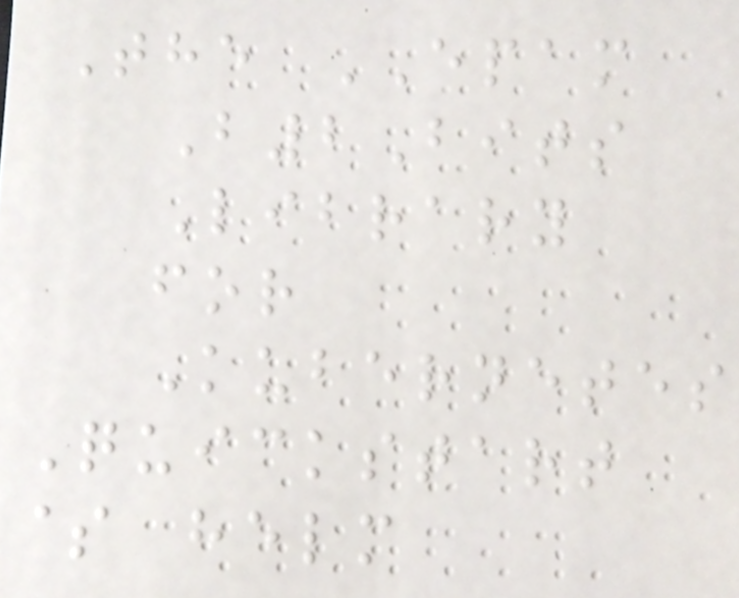The EPAM
B2Bits
Library
for
Kubernetes
Quickstart
$ helm
